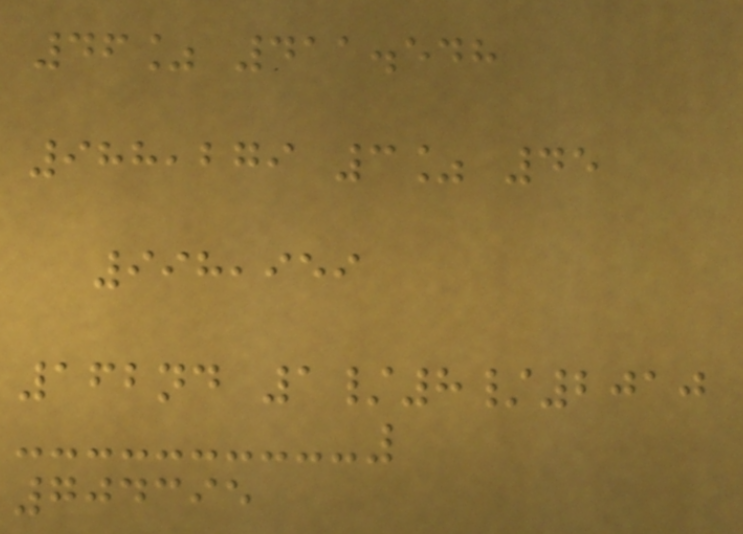46% 411.548
988,279 3% 45
998,959
162nd 1/8/2010
704395
